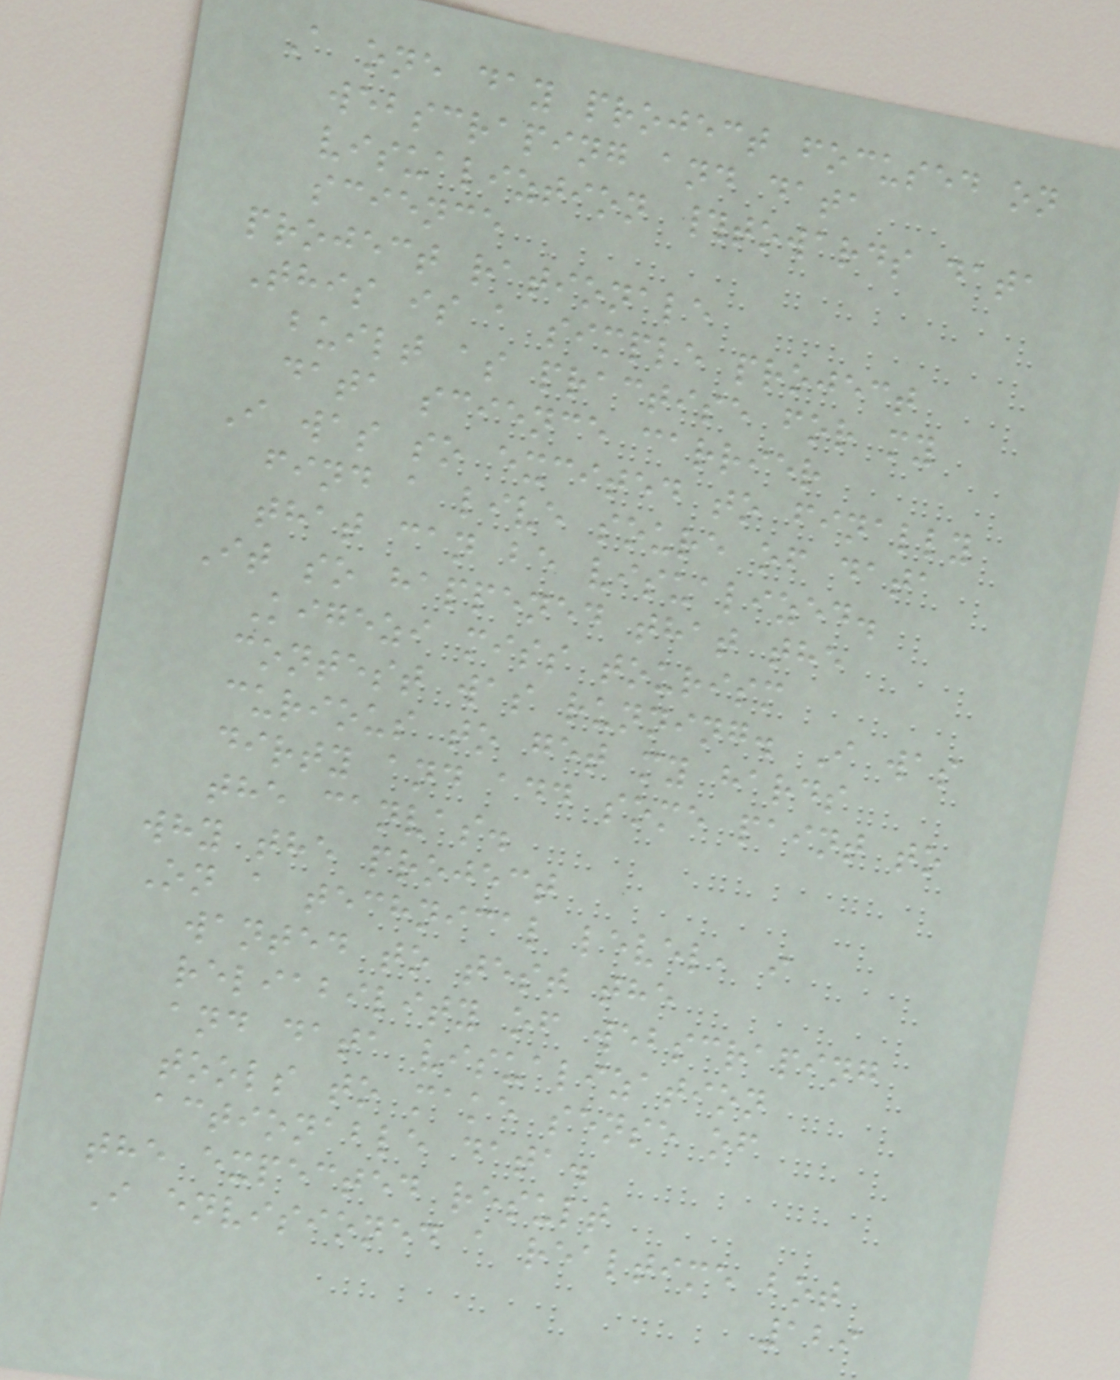A one day project focused on
webscraping and data
visualiztion #towards data
science
project rationale
This is a simple project
built as practise for my
data science carrier
I was so excited to finally
find a live soure of data
that can be visualized.
It so happened that the
Kigezi miss tourism
contest was running. I was
curious to get my hards
dirty and add some paint to
the canvas.
why the project
On a technical level, i
wanted to test the
reliability of webscraping
and data visualization
tools to make sense of
actionable data.
the expected result
I envisioned a realtime bot
129
